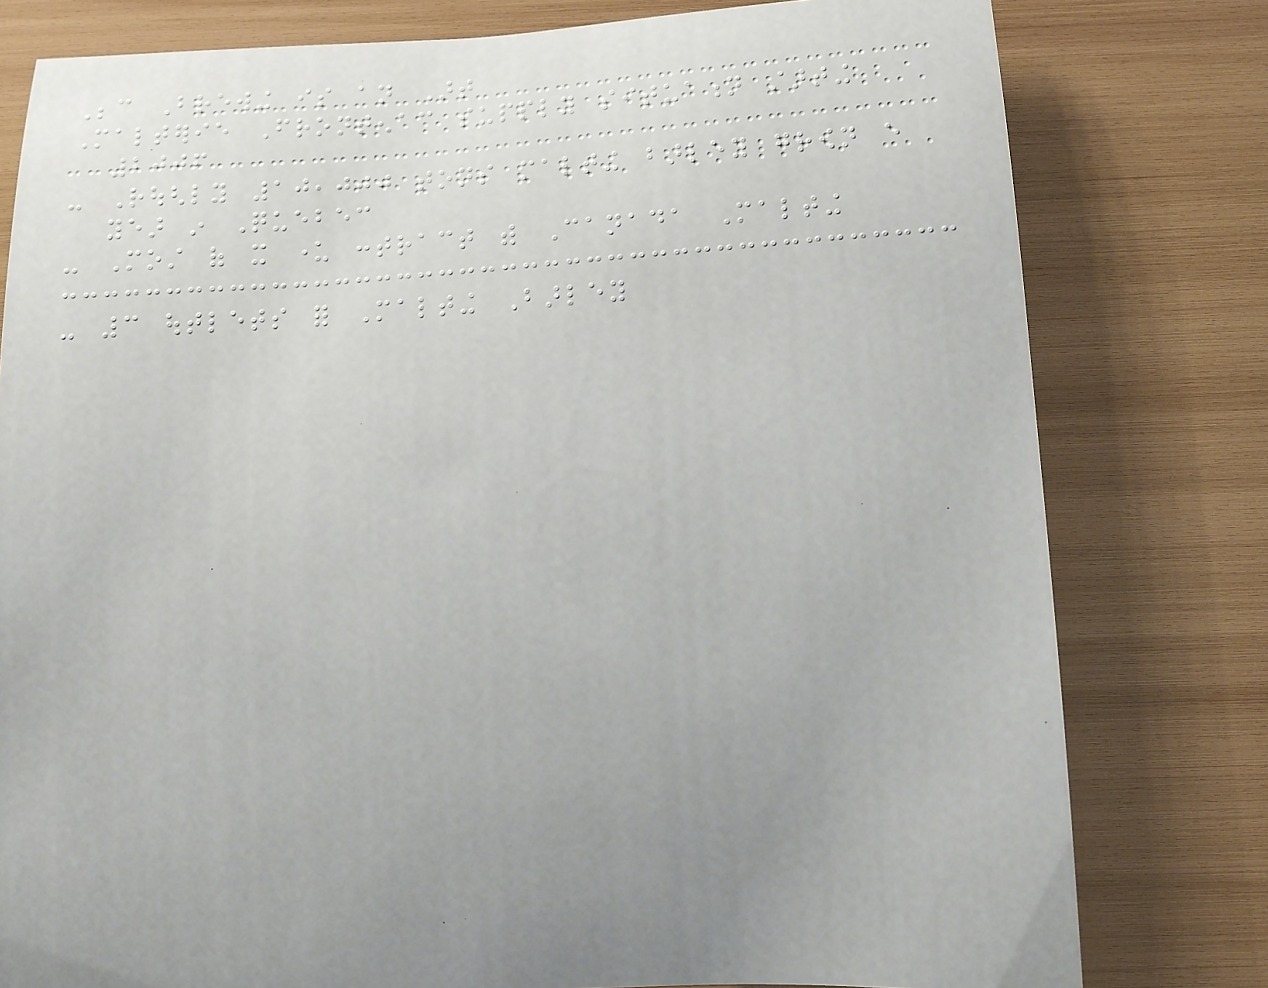Because Brewing is an Art
Malterie Frontenac supply situation starting
2006
- Roughly 10,000 tons malting barley grown every
year in Quebec
- Most of it under contract with Canada Malting
- 3 outlets for Malting Barley
